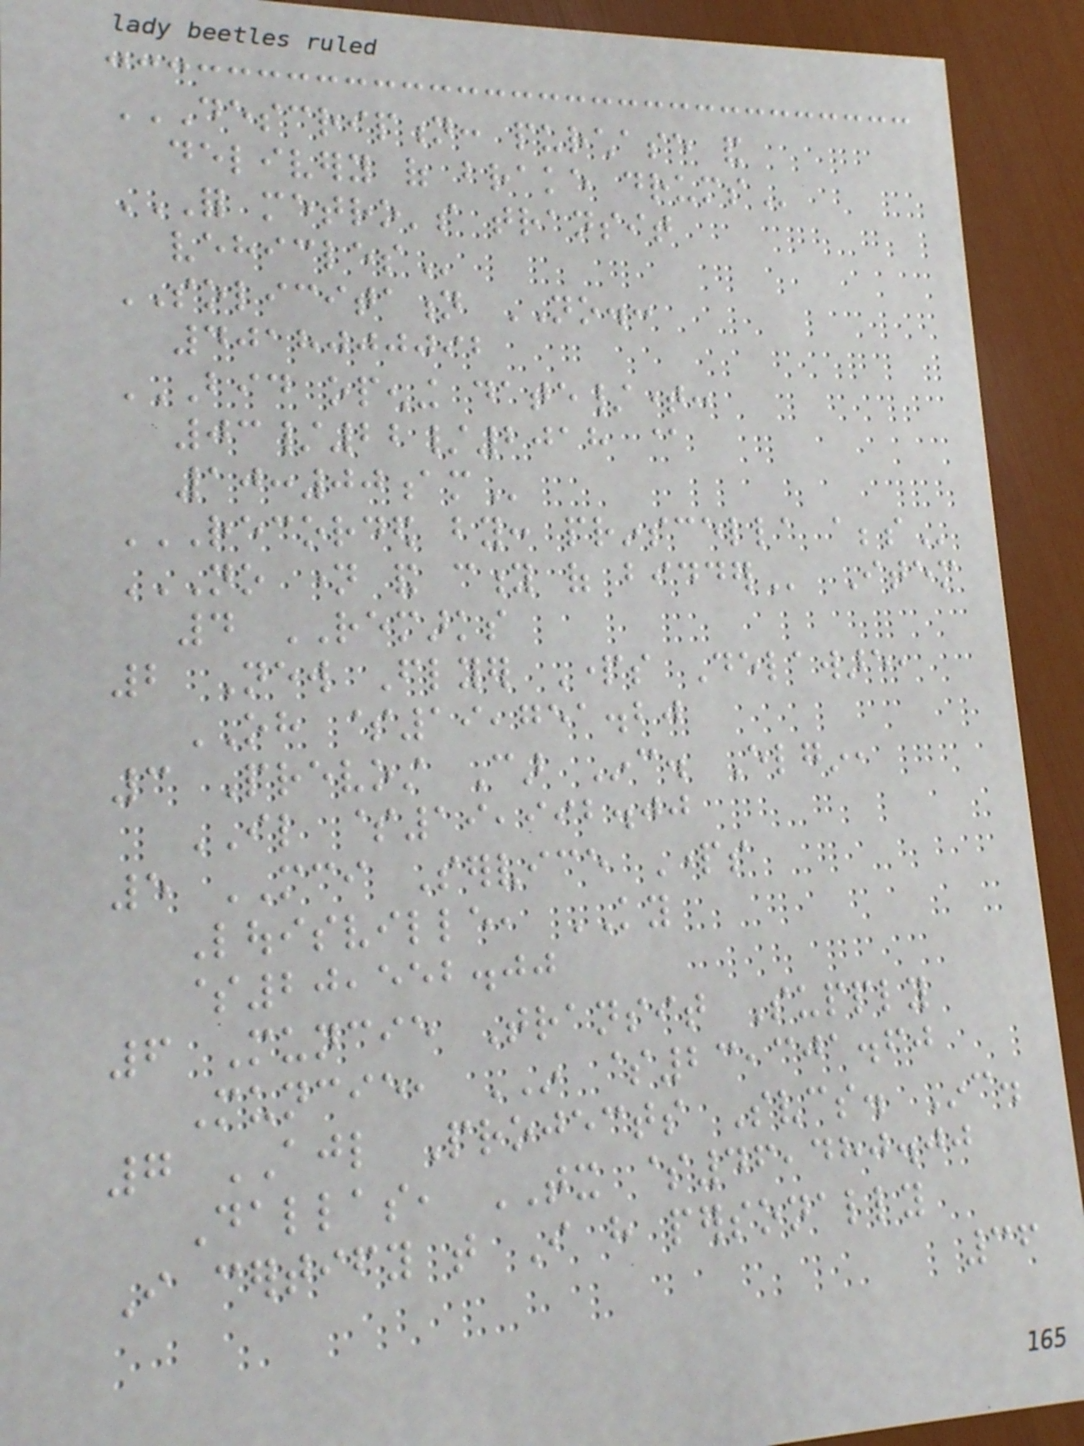DESCRIPTION: PURCHASE AND
DELIVERY OF BRAKE DRUMS
FOR METRO'S TRANSIT
VEHICLES
SOLICITATION NO.:
4018000092
BID OPENING DATE/TIME:
03/22/2018 @
10:00AM
RECORDED BY: PRINSCELLA ABBS
NO NAME AND CITY OF BIDDER Item
4 REMARKS
2 New Flyer Parts Delaware,
OH $19,751.20
3 Prevost Car Inc. Elgin,
IL $19,992.00
5 MCI Service Parts
Louisville, KY
$20,552.00
6 Muncie Transit Supply
Muncie, IN $23,301.60
7 AJL Projects Svcs. Inc.
Dallas, TX $46,480.00
I certify that I have personally
36
